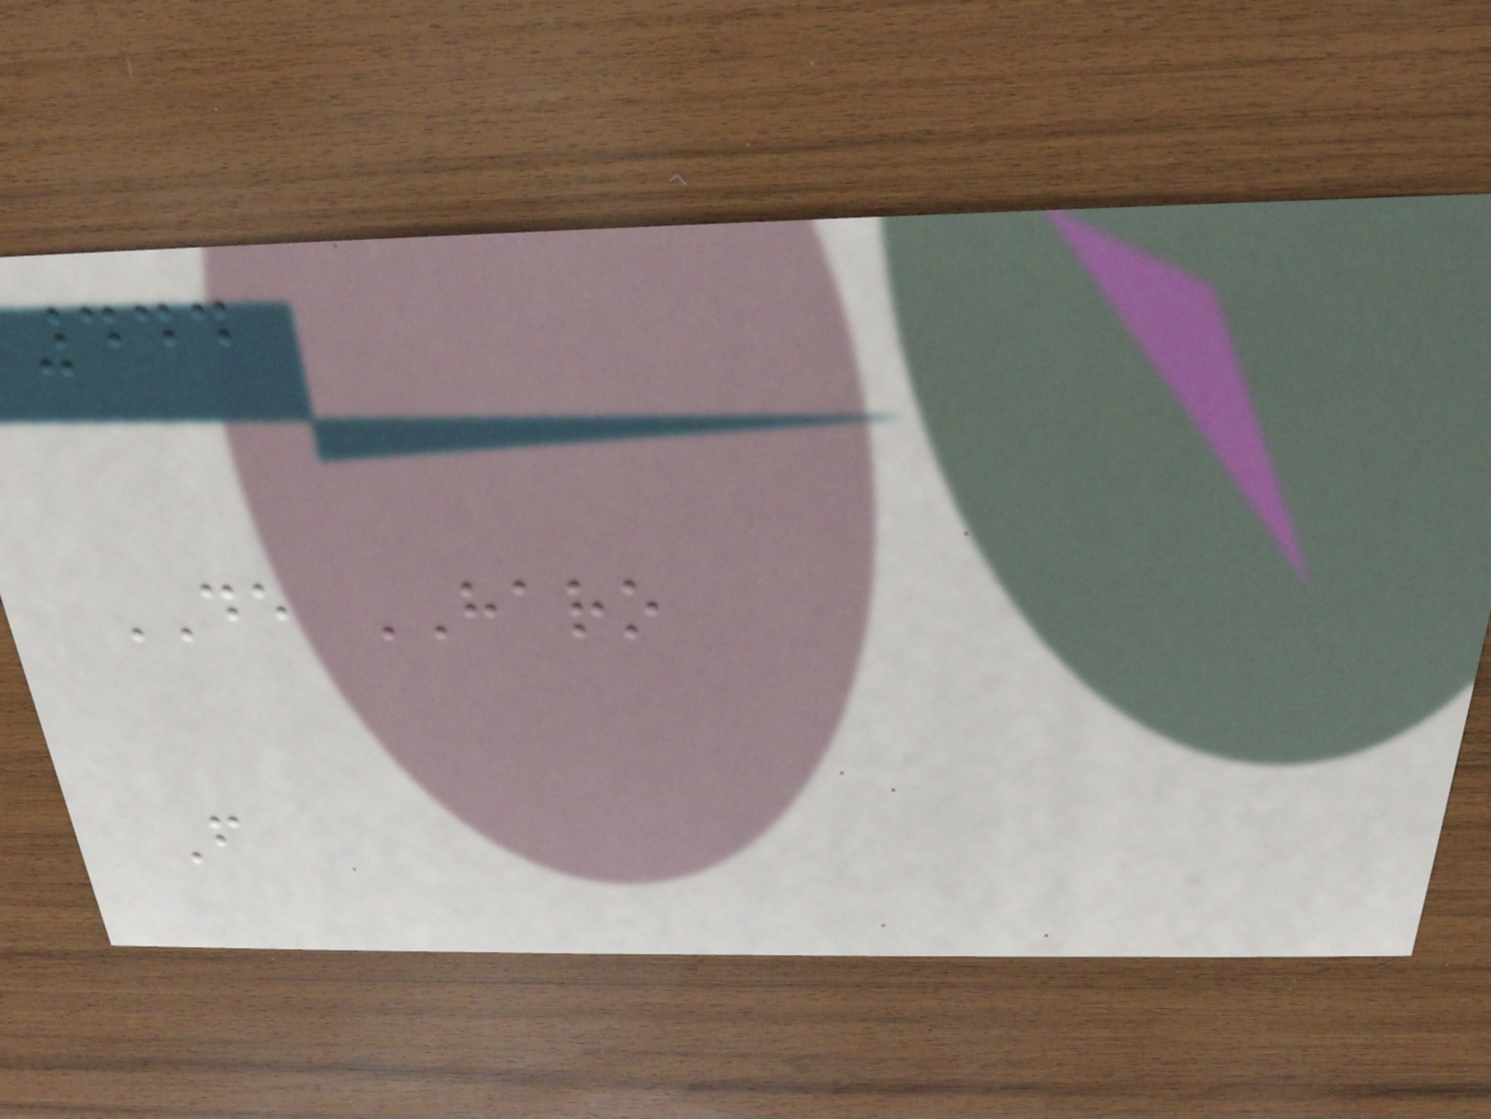444
DE HARO
F
